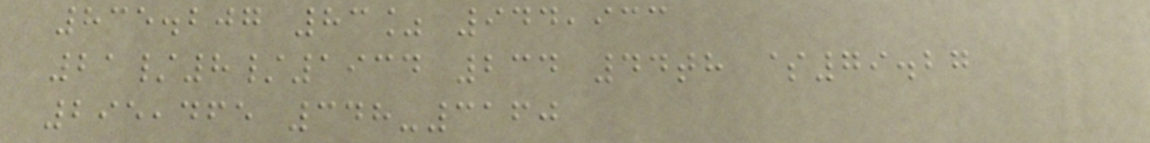835.207 83% 944,933
21/8/1934 234 44th $79.27
295,465 348-3160
